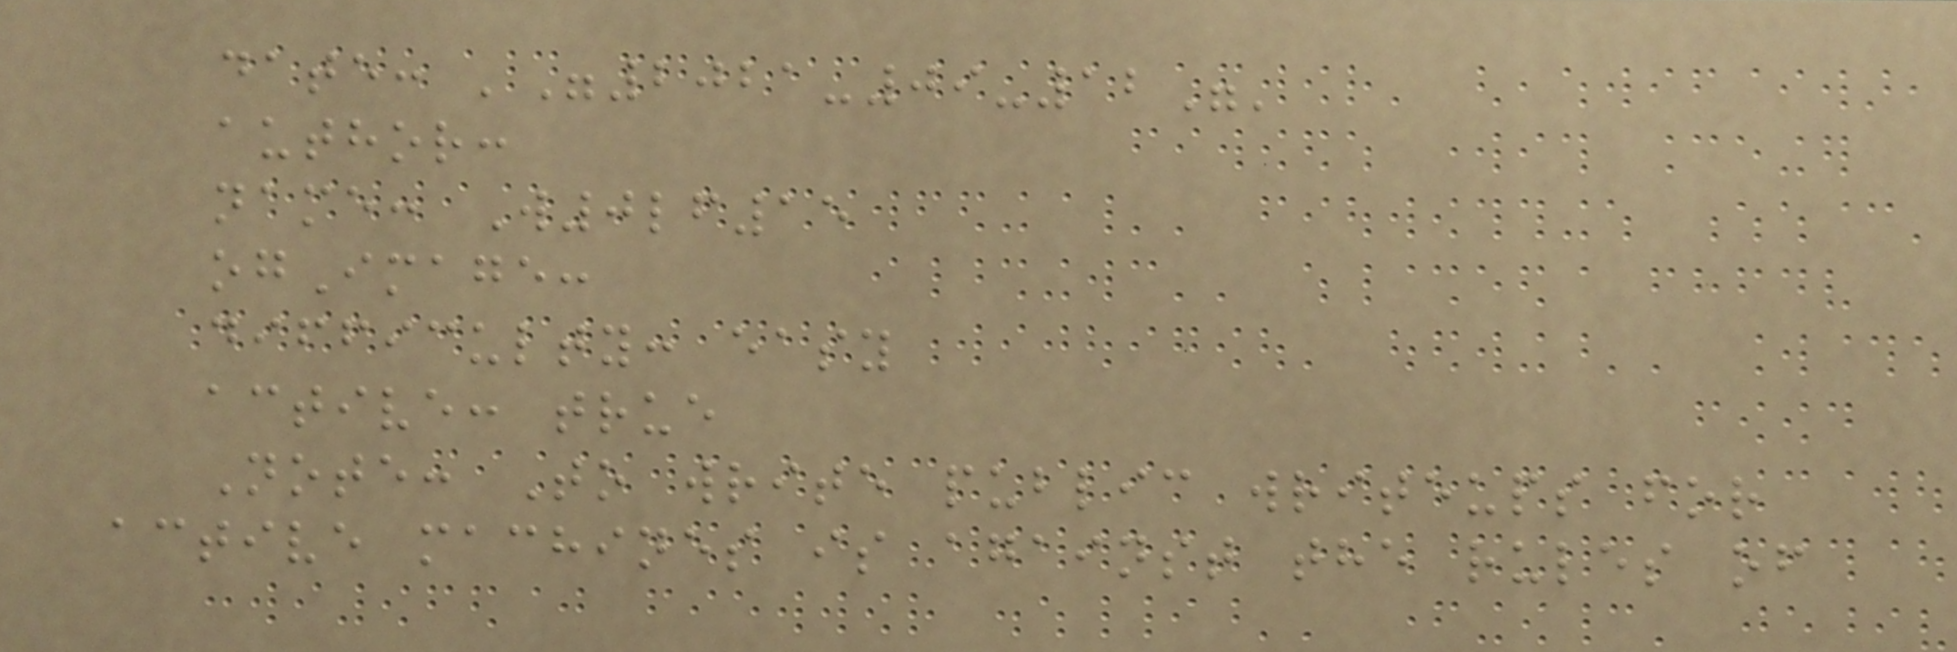date: '"2021-09-12"'
author:
name: W0lf15
ogImage:
difficulty: easy
active: true
Note: To write public writeups for
active machines is against the rules of
